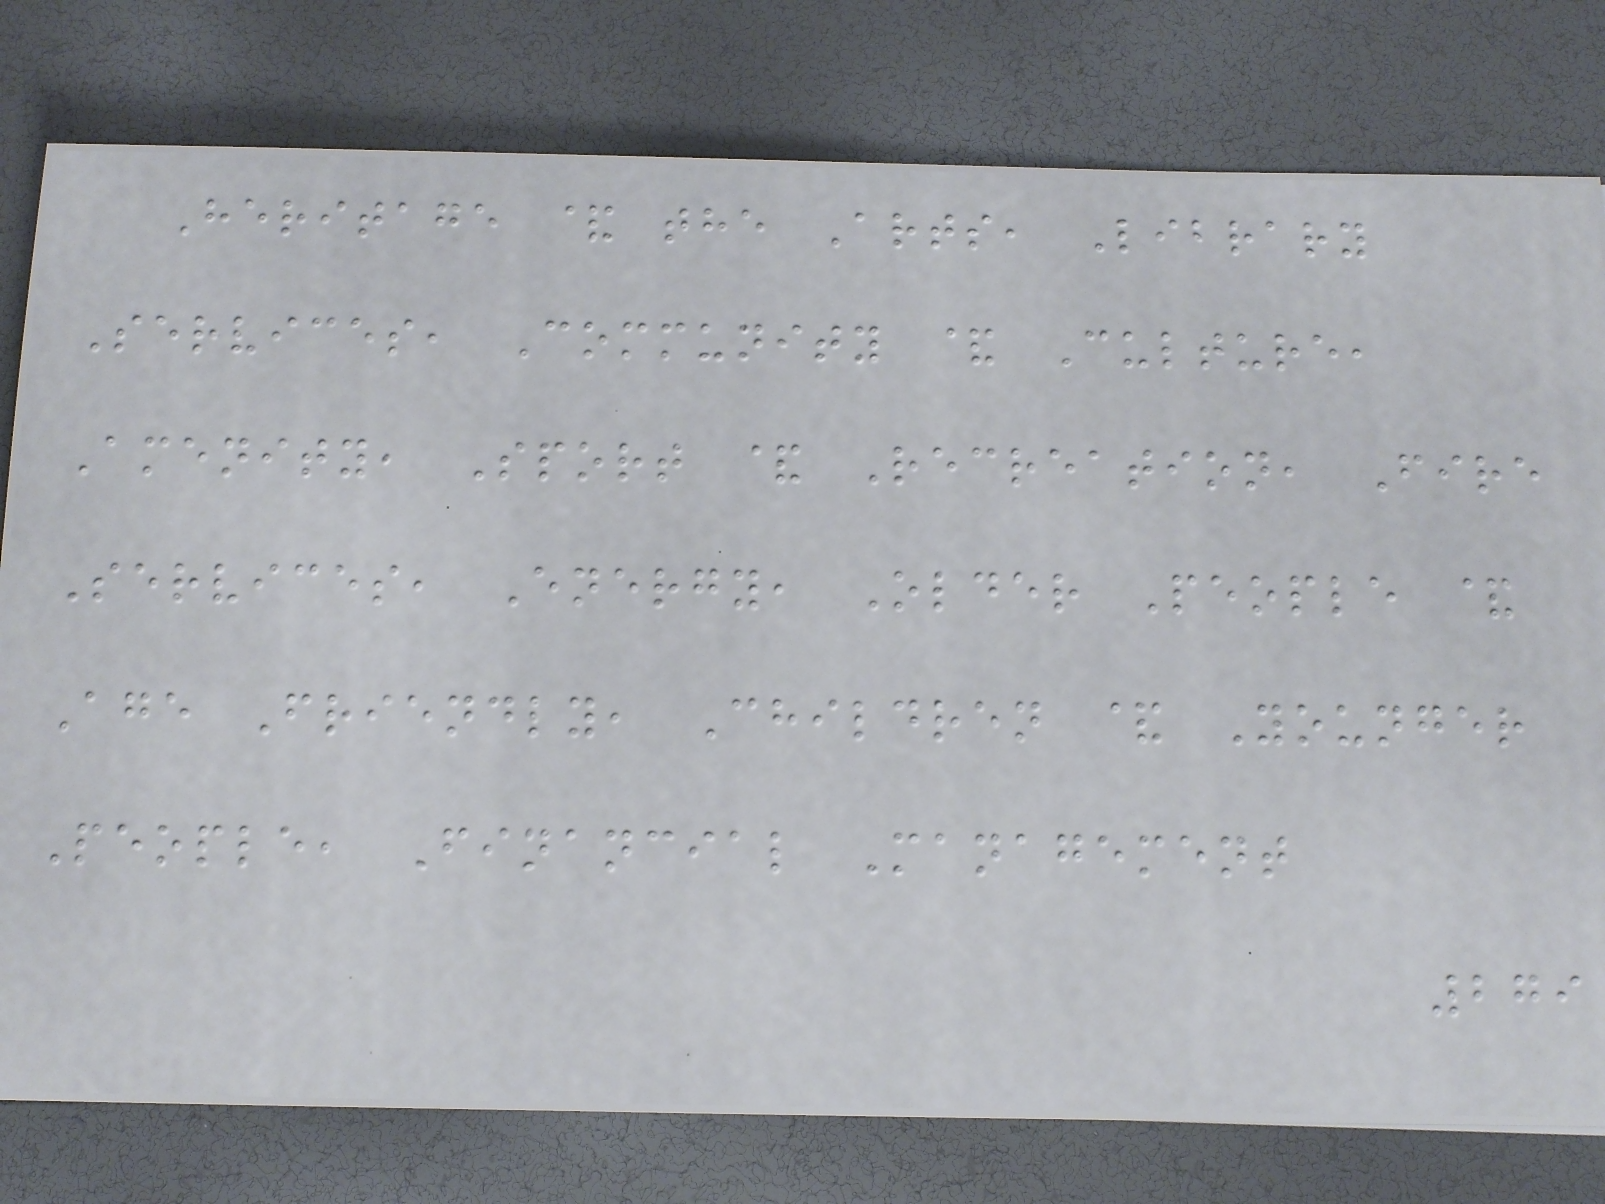Heritage & the Arts, Library
Services, Community & Culture,
Amenity, Sport & Recreation, Fire
Services, Energy, Older People &
Age Friendly, Children & Younger
People, Financial Management
279
